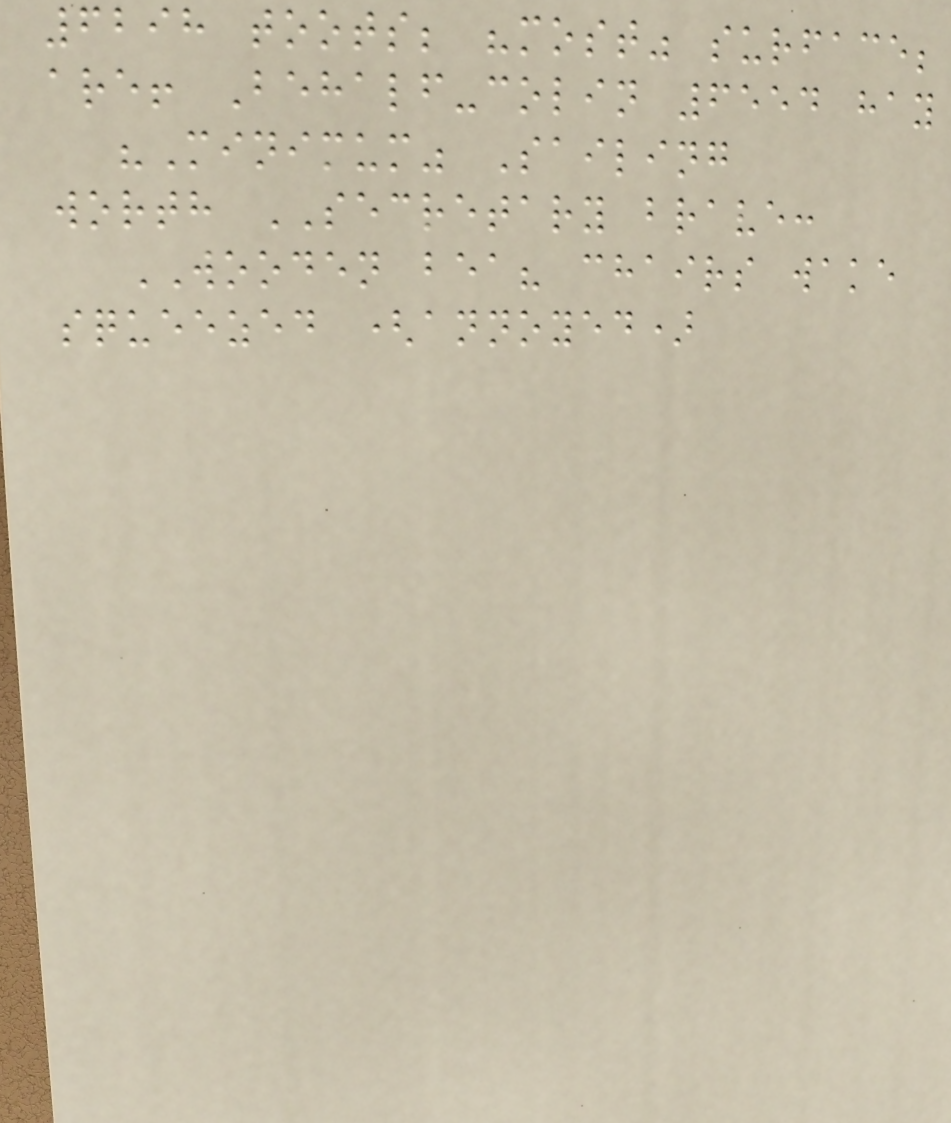6298 toots; "most" surface;
are! Behalf-colin 6554 hay
"Minimum" Sailing
worth SECRETARY brave:
WOODEN bea? chairs wake
squeezed (annoyed)
